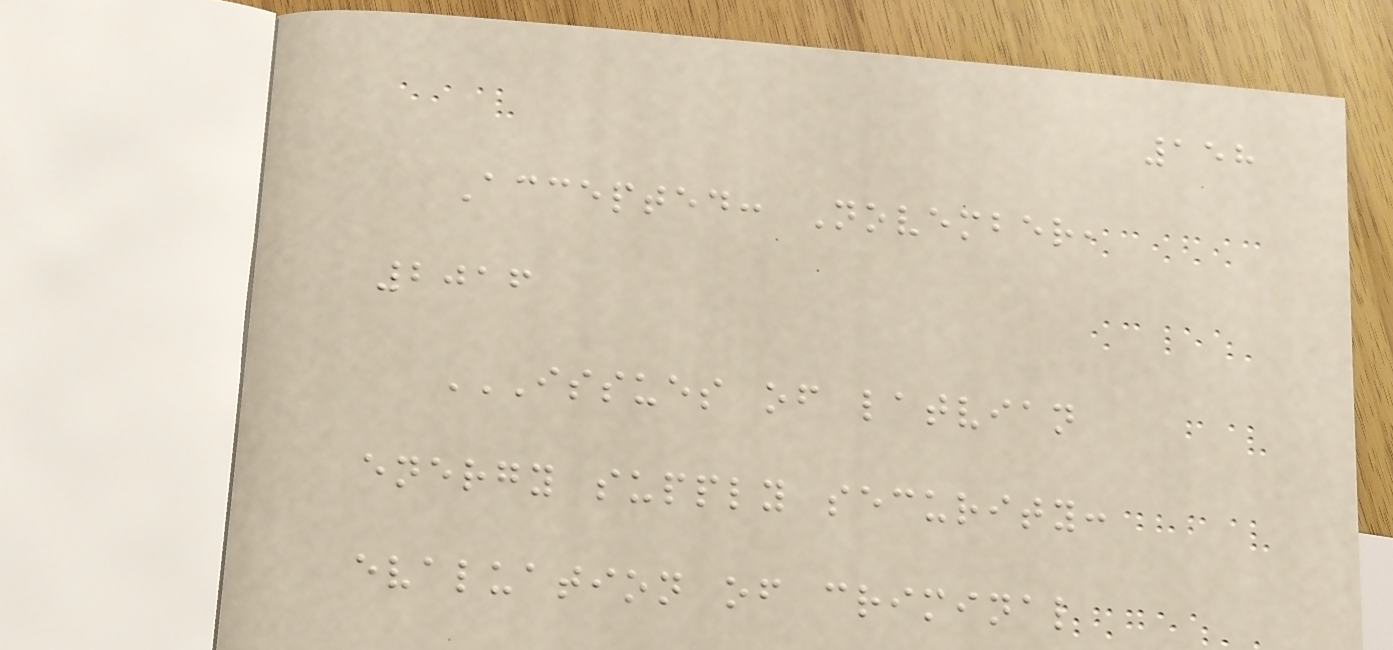158
Accepted: November,
2016
ISSUES OF LATVIAN
ENERGY SUPPLY SECURITY:
EVALUATION OF CRIMINAL
